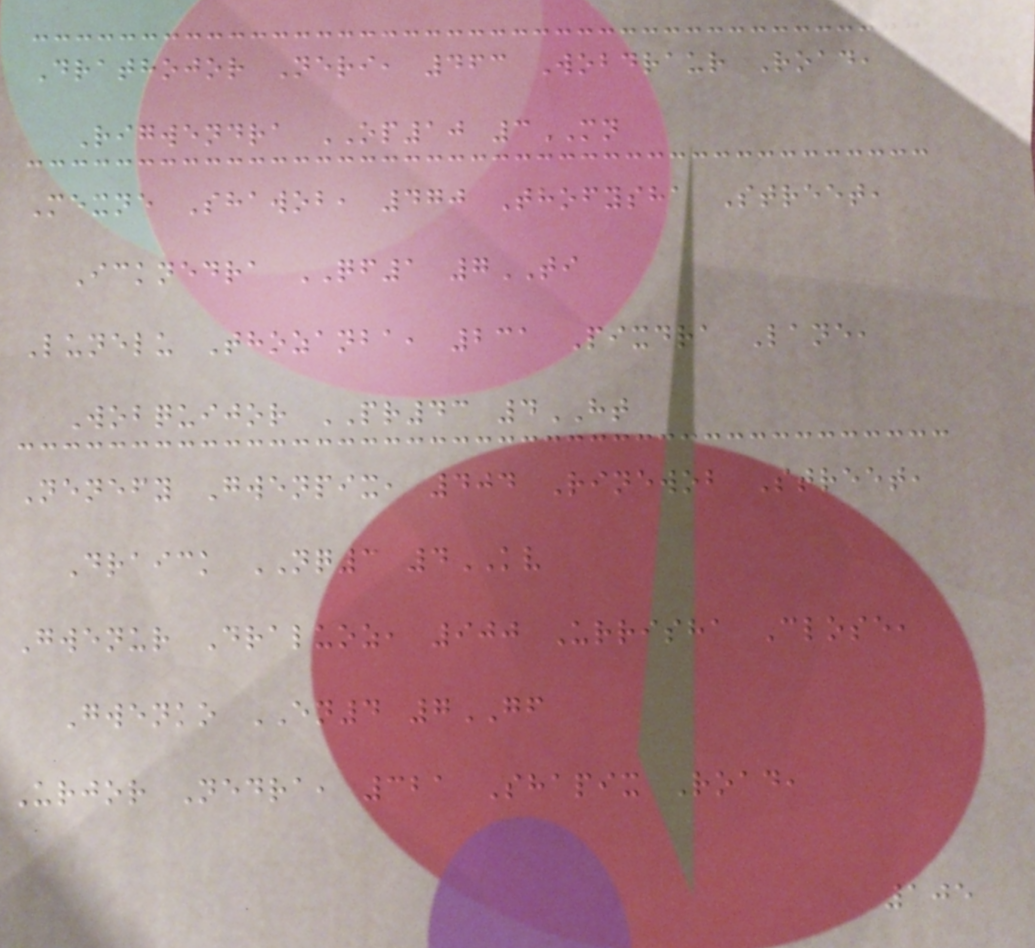Drathojor Neri, 463 Wobdraur Road,
Rigwendra OP10 3MN
Mexne Shawob, 470 Thofysha Street,
Icknedra QF1 7TI
Lunelu Thozanba, 231 Pixdra Lane,
Wobquijor PR43 4HT
Nenefy Gwenpix, 404 Rinewob Street,
Draick NQ3 4KV
Gwenur Draluoz, 900 Urrisha Close,
Gwenko EN4 7GF
Urjor Nedra, 321 Shapix Road,
105
